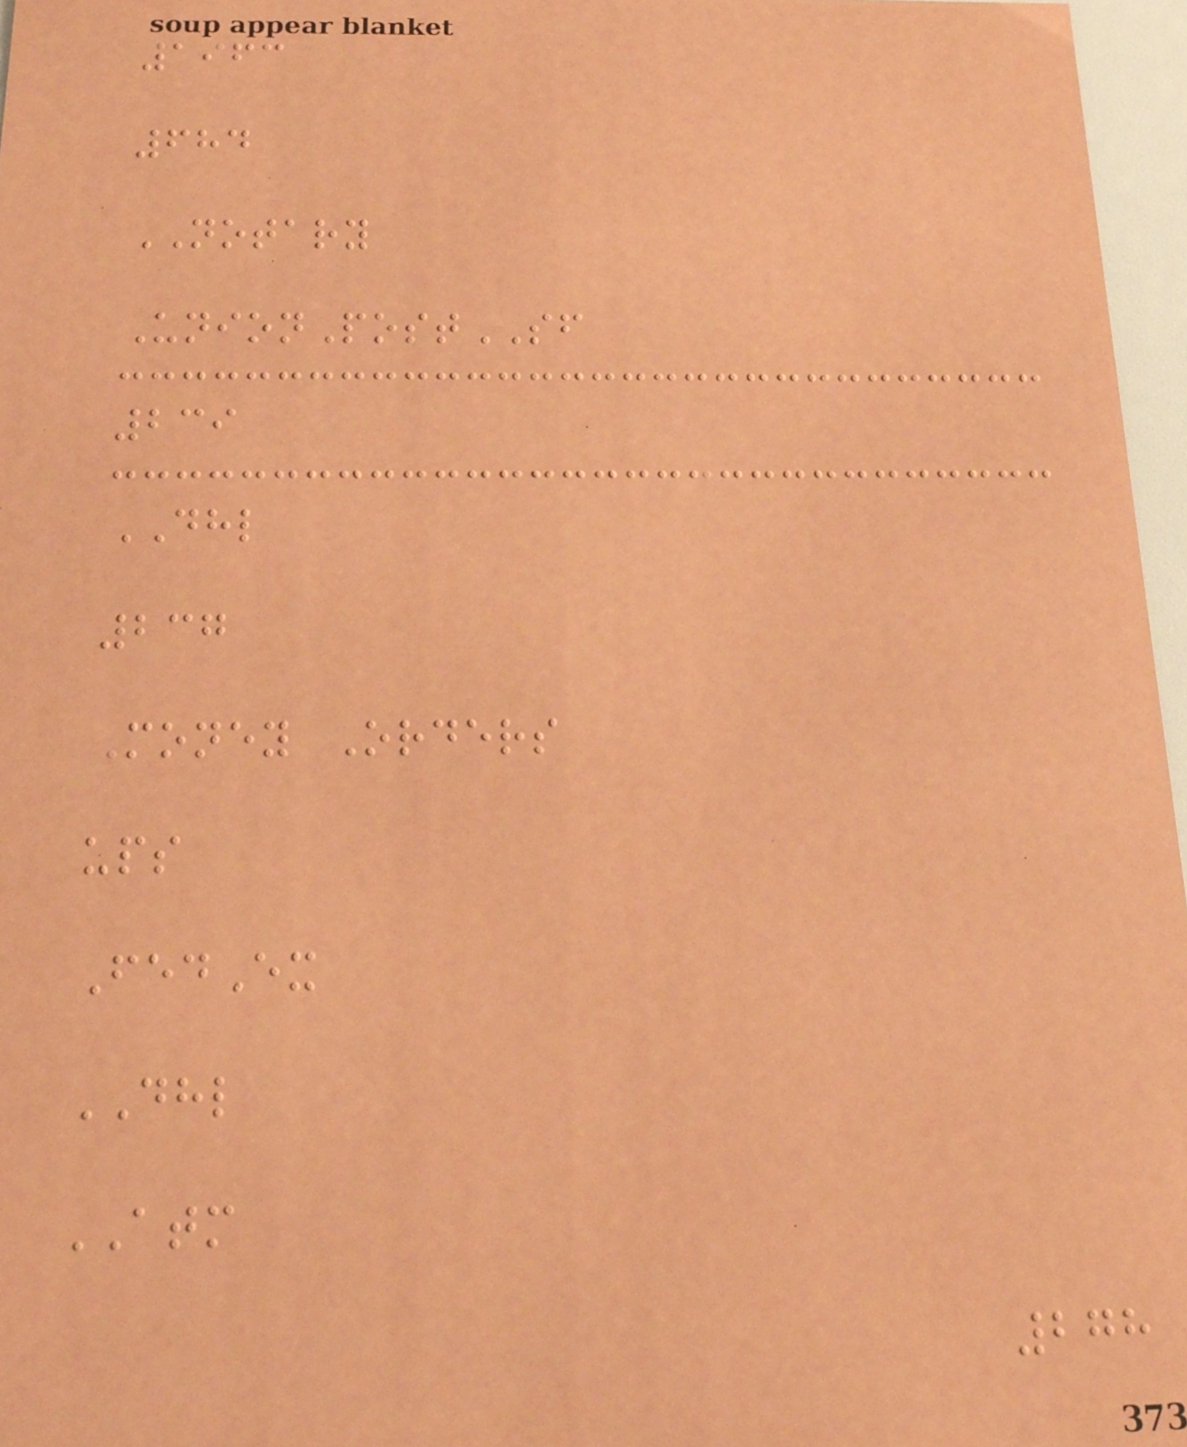1963
684
NOTARY
UnionPostSF
239
DHL
237
Money Orders
ups
FedEx
DHL
ATM
278
